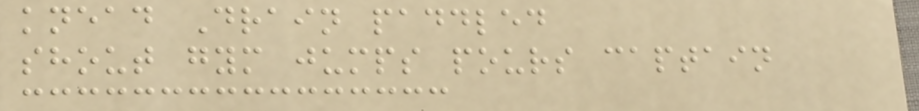knead Drain paddled
shout gym jumps pours captain
